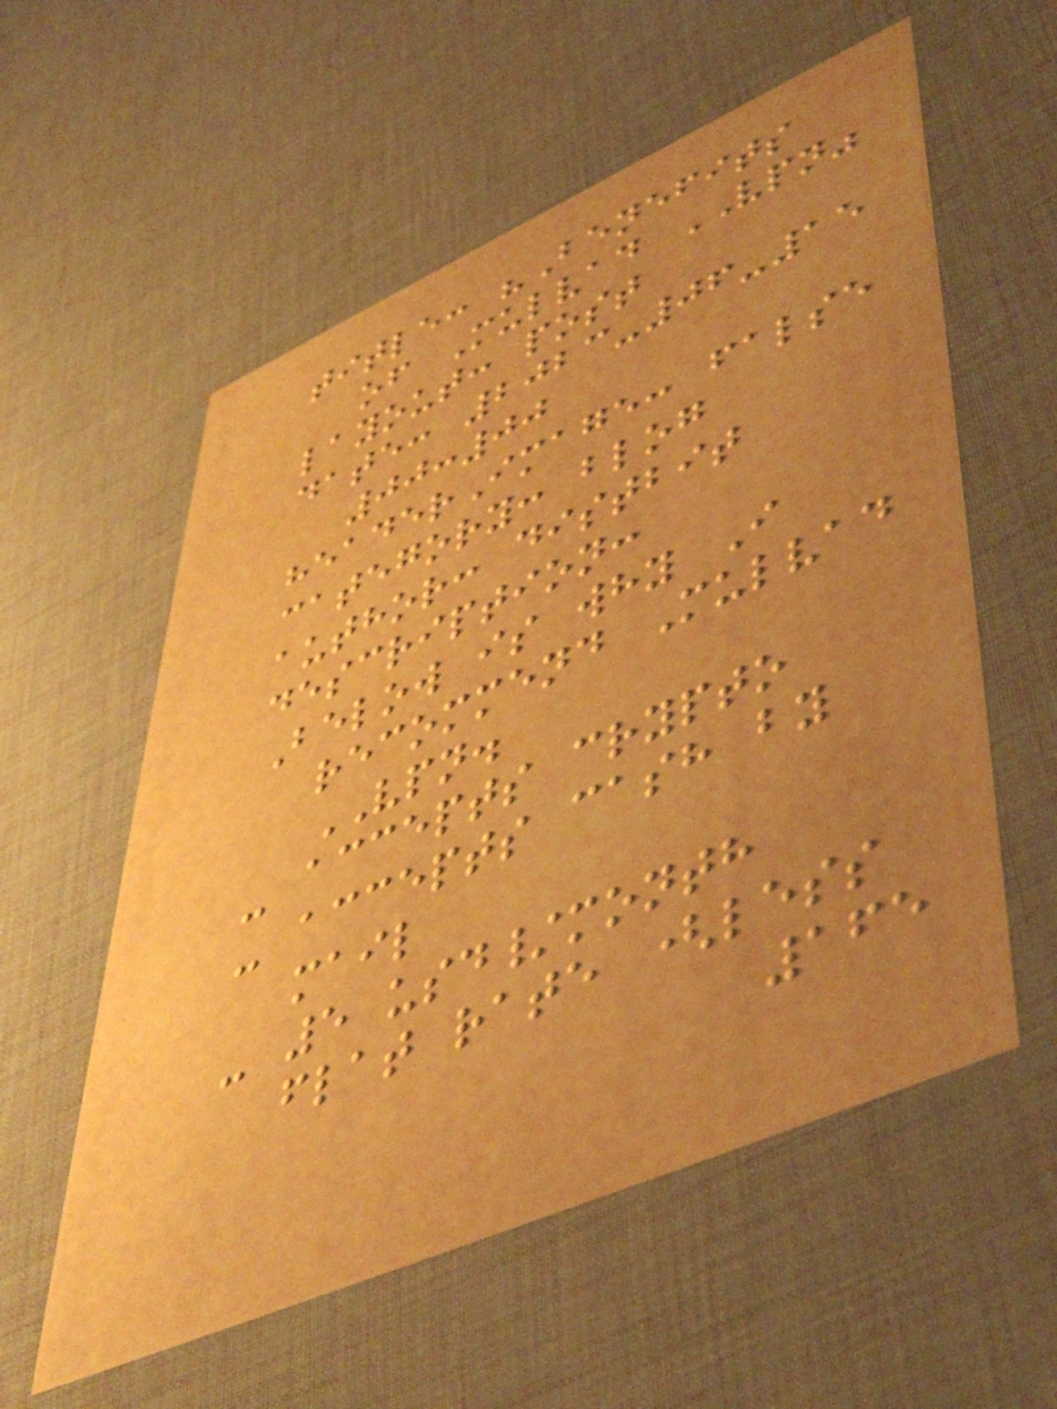title: "Benefits
of Mulvad VPN"
layout: post
date: 2023-06-15
00:00
headerImage: false
category: blog
author: distbit
description:
Below is why I
recommend Mulvad
VPN.
- accepts crypto
- accepts cash by
mail
- 5 usd/month
flat rate (less
165
